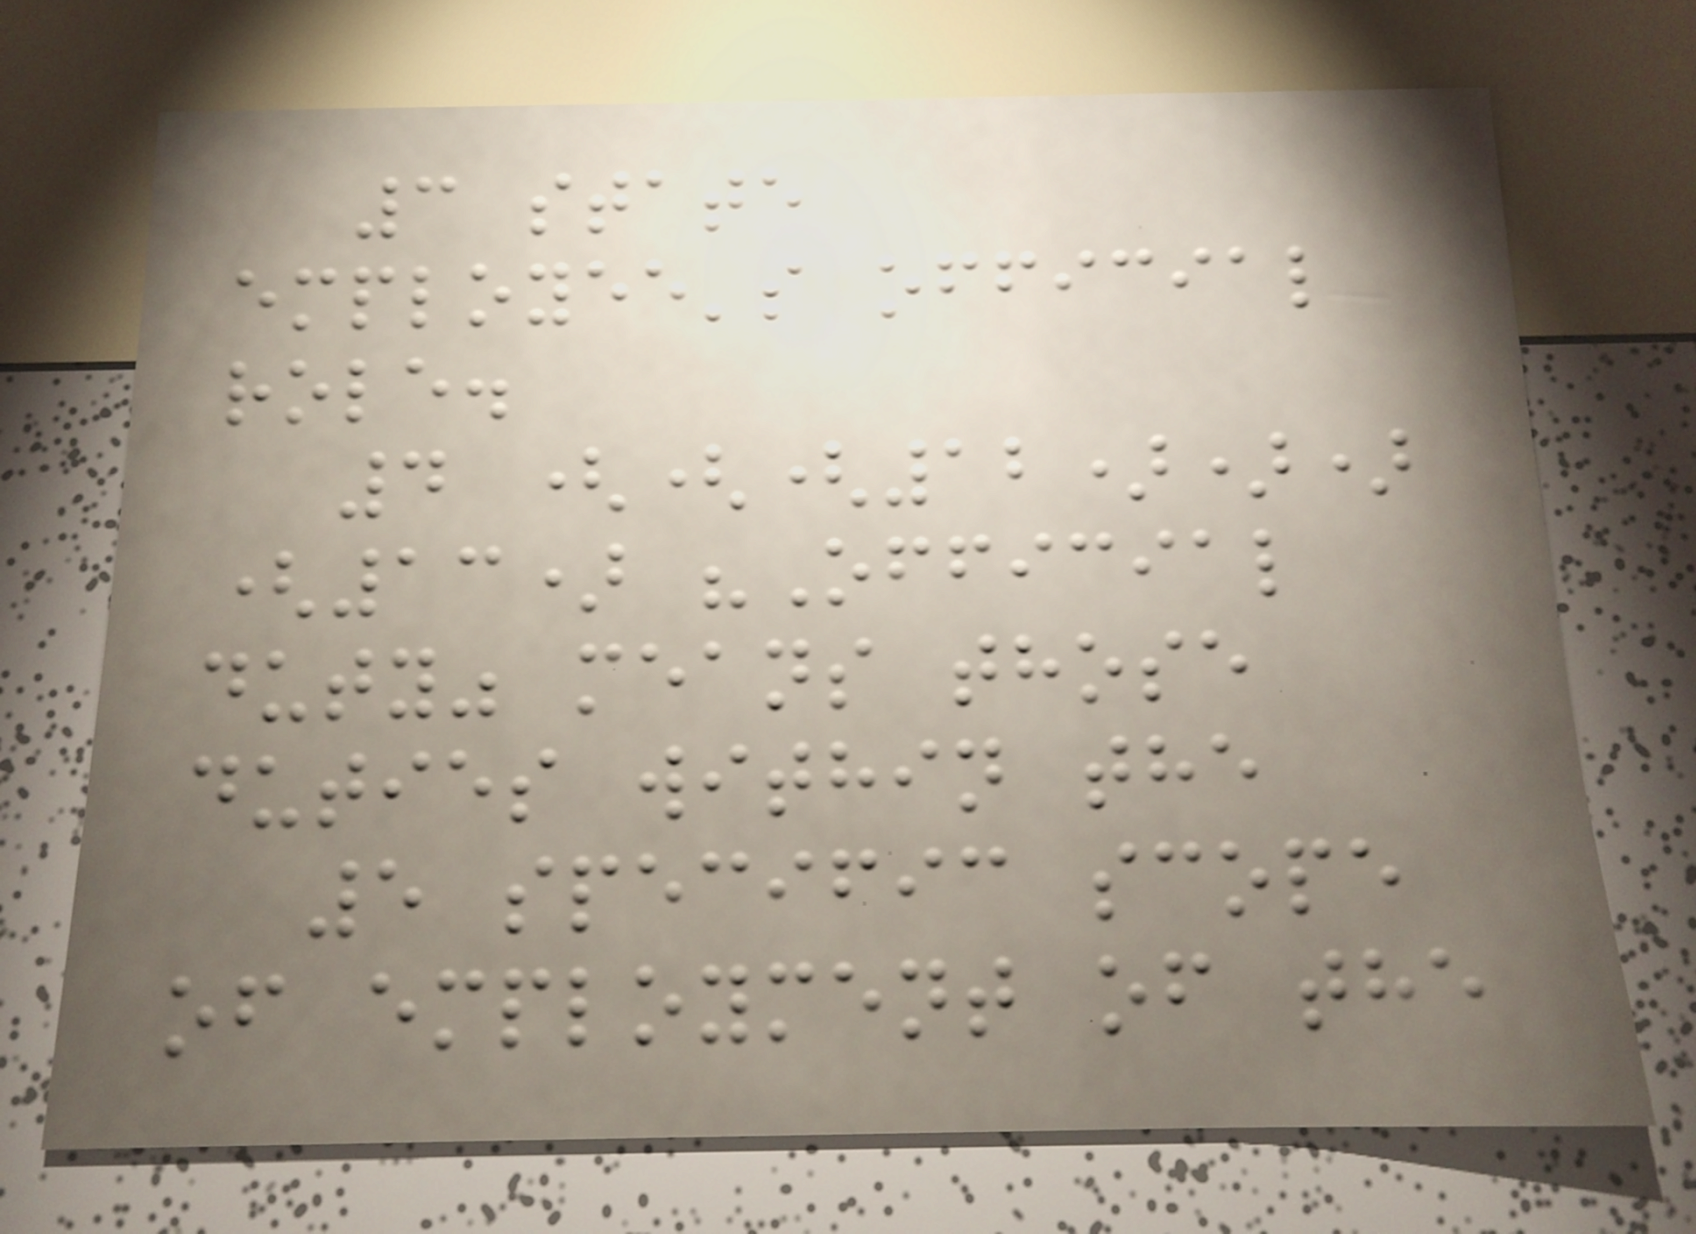3 state
employee's official
role.
4 (((12)))
(13) "Official
duty" means those
duties within the
5 specific scope
of employment of the
